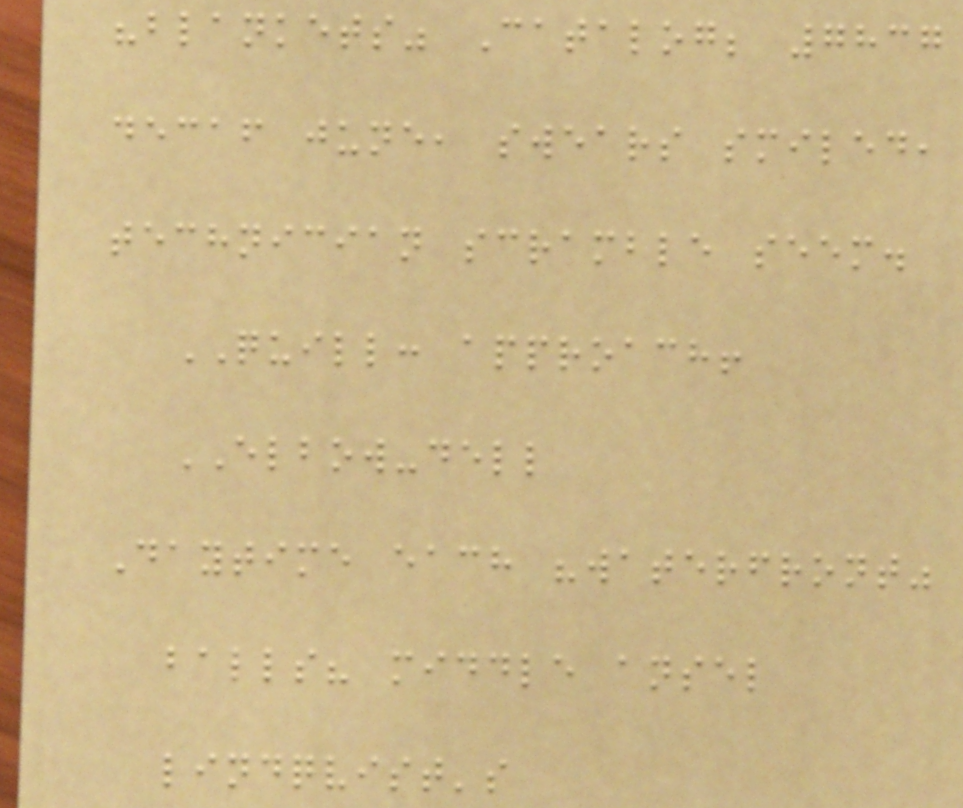"blankets" Catalog; 7837
decaf june, swears smiled,
technician scramble seem.
QUILL: approach!
ELBOW-dell
Daytime each "waterfront"
balls? middle ansel
lindqvist's
